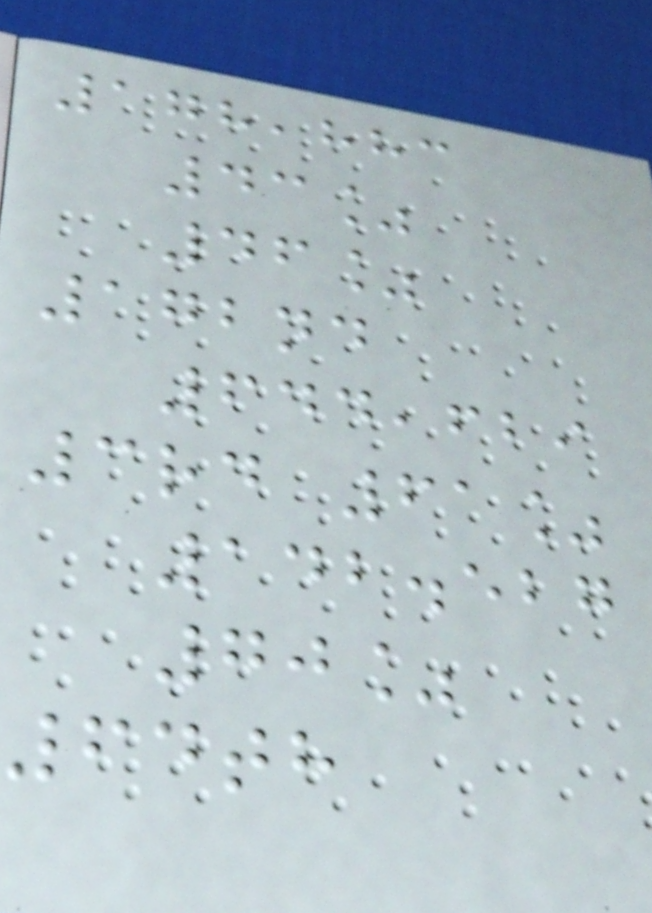178,883
43%
46%
172nd
644,629
3rd 61%
142.527
70%
64th
